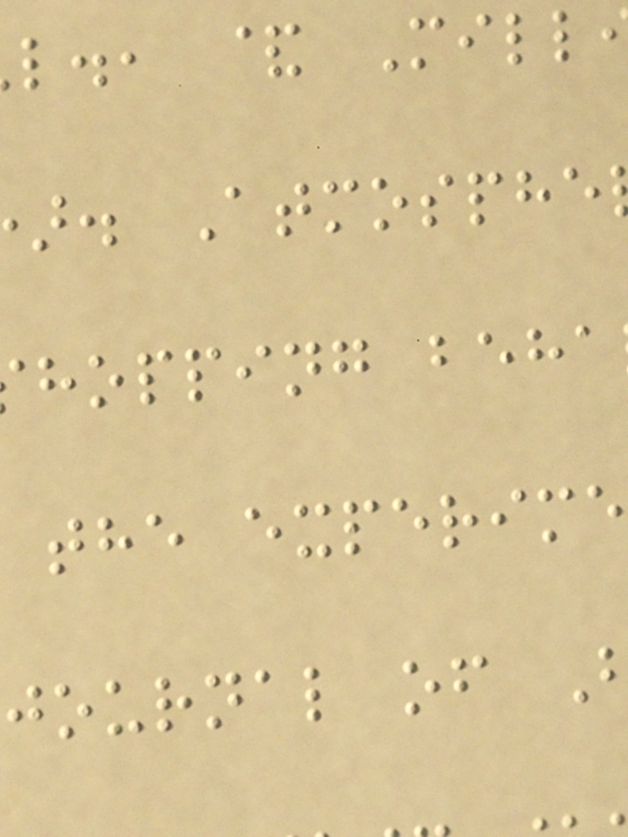l., & Mill
. Atmosphe
hopping beha
the experime
journal of
